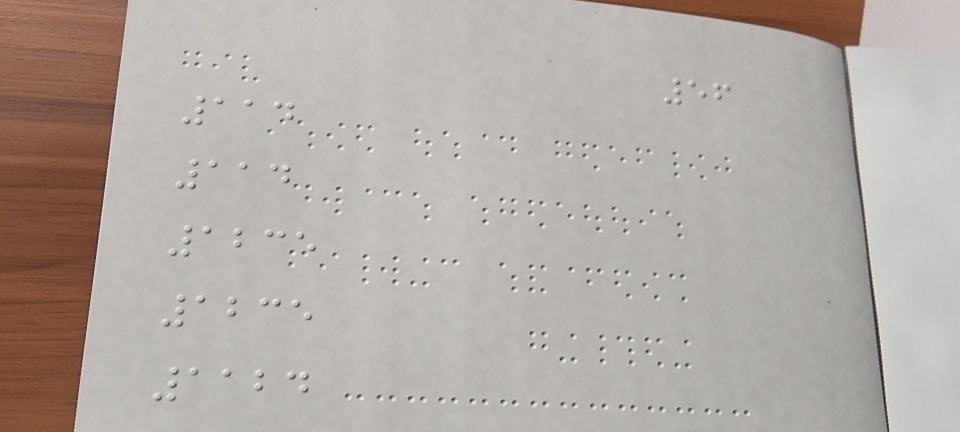56
114
114
1235
1235
1124
